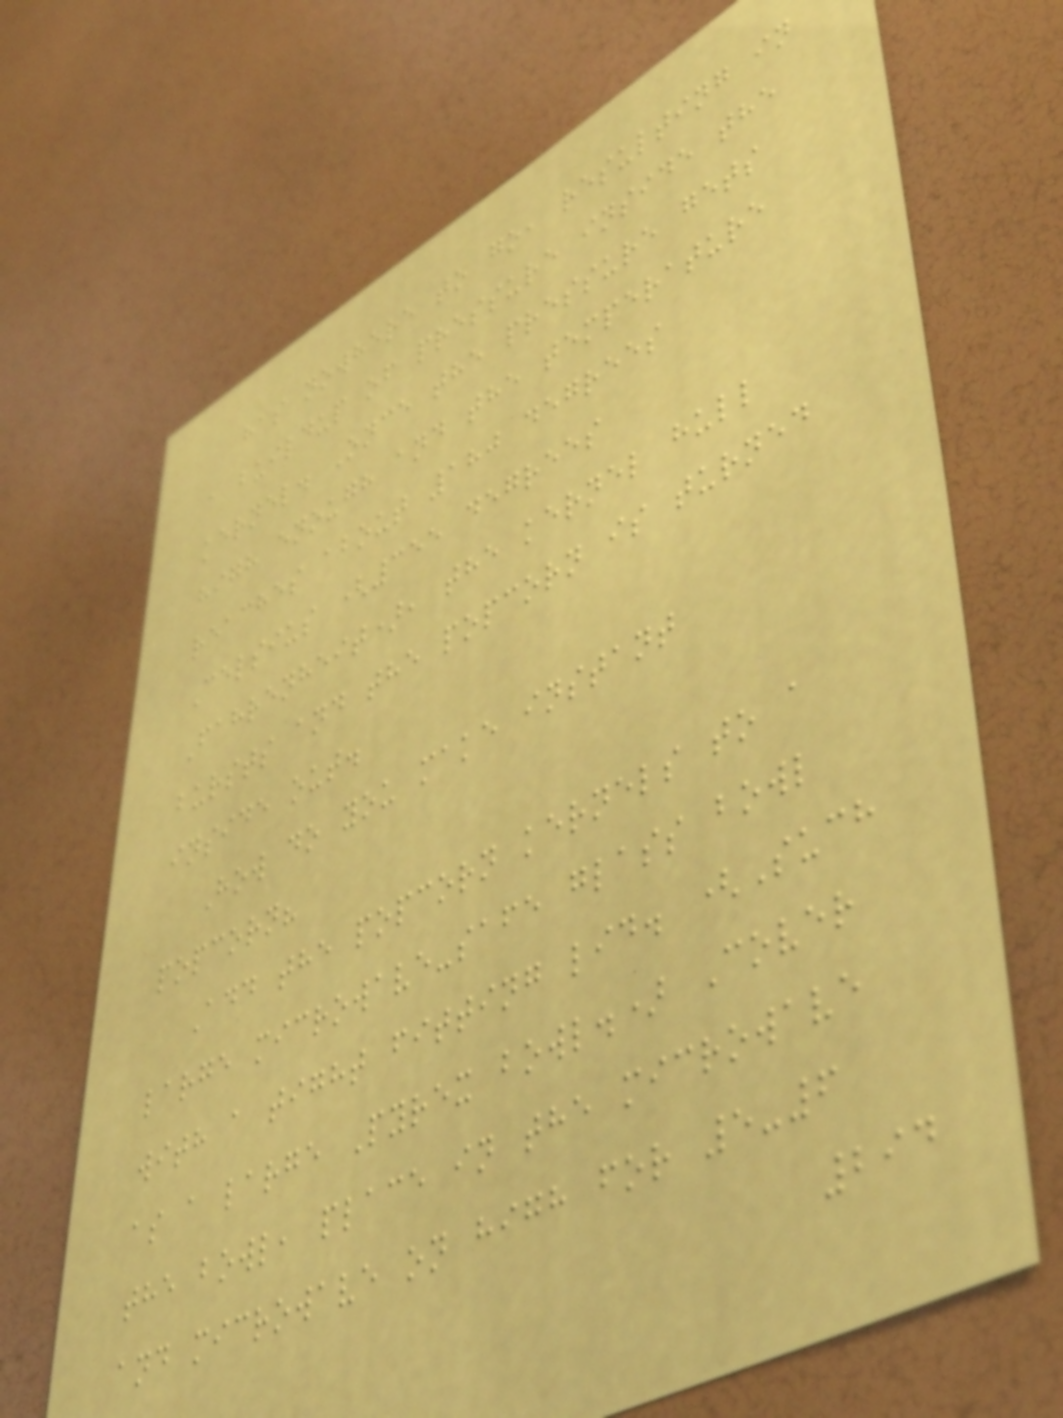has nowhere to go, resulting in
a buildup of pressure inside the
kernel. Once the pressure gets
high enough and the temperature
reaches about 180 degrees
Celsius (355 degrees
Fahrenheit), the kernel hull
bursts and the popcorn is turned
inside out.
How do you make instant
popcorn?
Add the popcorn kernels to a
large microwave-safe glass bowl
with a tight fitting lid. (Such
as a large Pyrex bowl.) Cover
the bowl, place in the microwave
and microwave on high for 5-6
294
